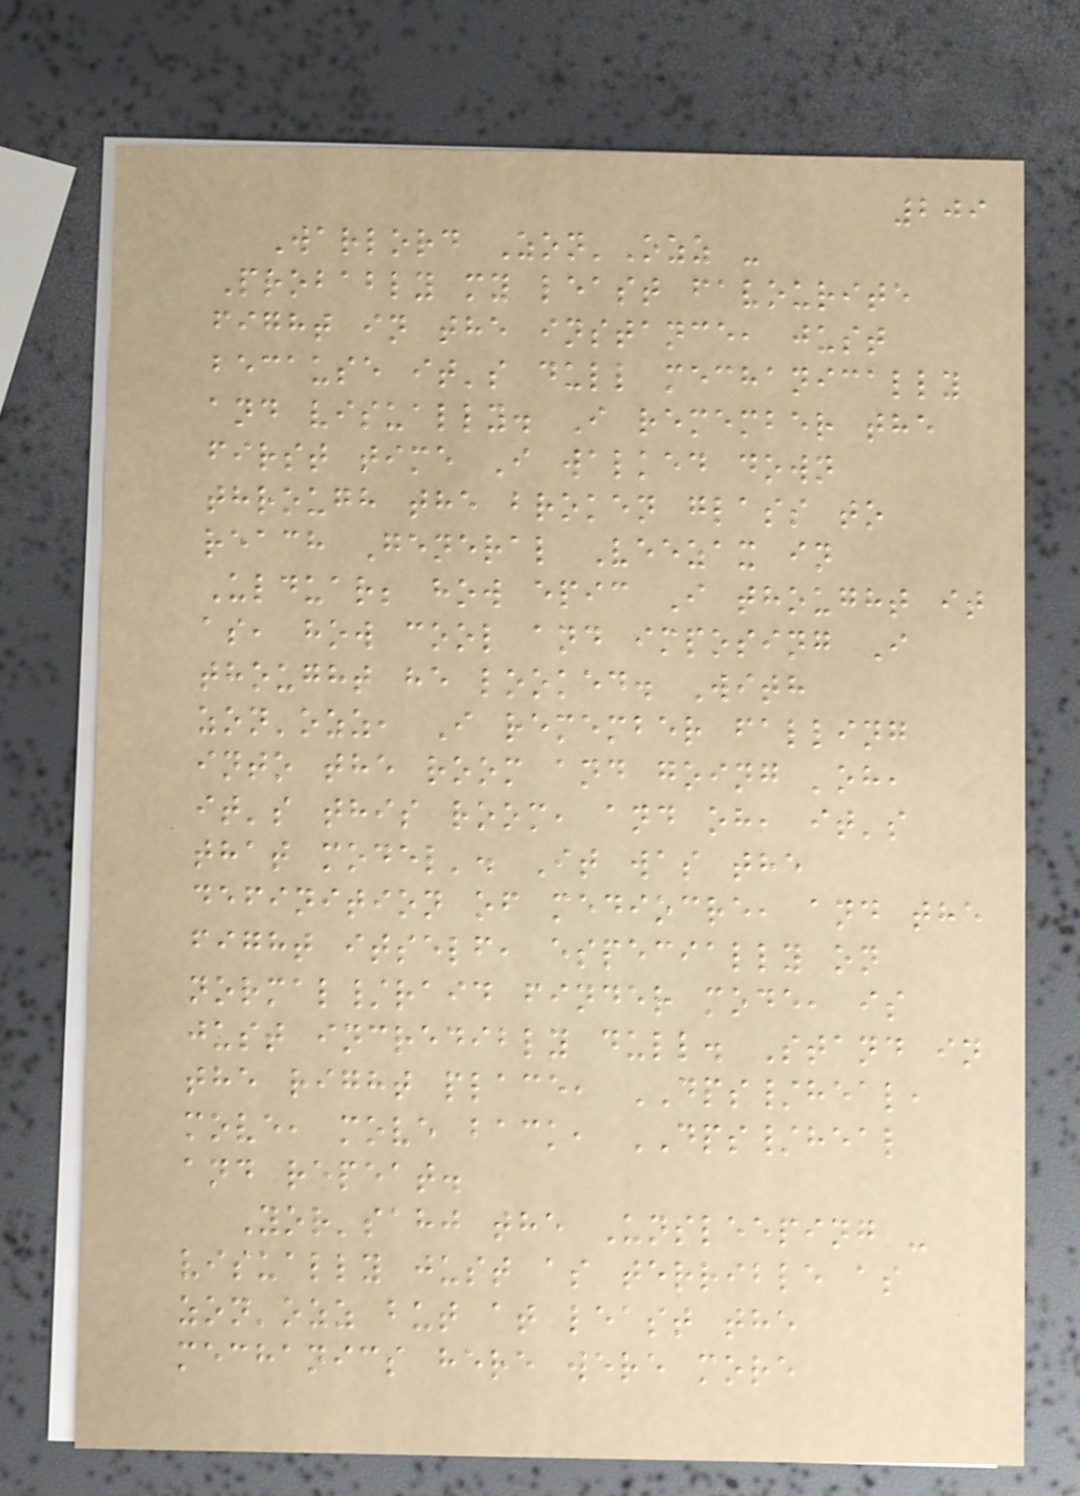209
Warlord Zon'Ozz -
Probably my least favourite
fight in the instance, just
because it's dull mechanically
and visually. I remember the
first time I walked down
through the broken glass to
reach General Veezax in
Ulduar; how epic I thought it
as, how cool and imposing I
thought he looked. With
zon'ozz, I remember falling
into the room and going 'oh,
it's this room, and oh, it's
that model'. It was the
definition of mediocre, and the
fight itself, especially on
normal/raid finder mode, is
just incredibly dull. Stand in
the right place, DPS/heal,
move, move back, DPS/heal
and repeat.
Yor'sahj the Unsleeping -
visually just as terrible as
zon'ozz but at least the
mechanics here were more
